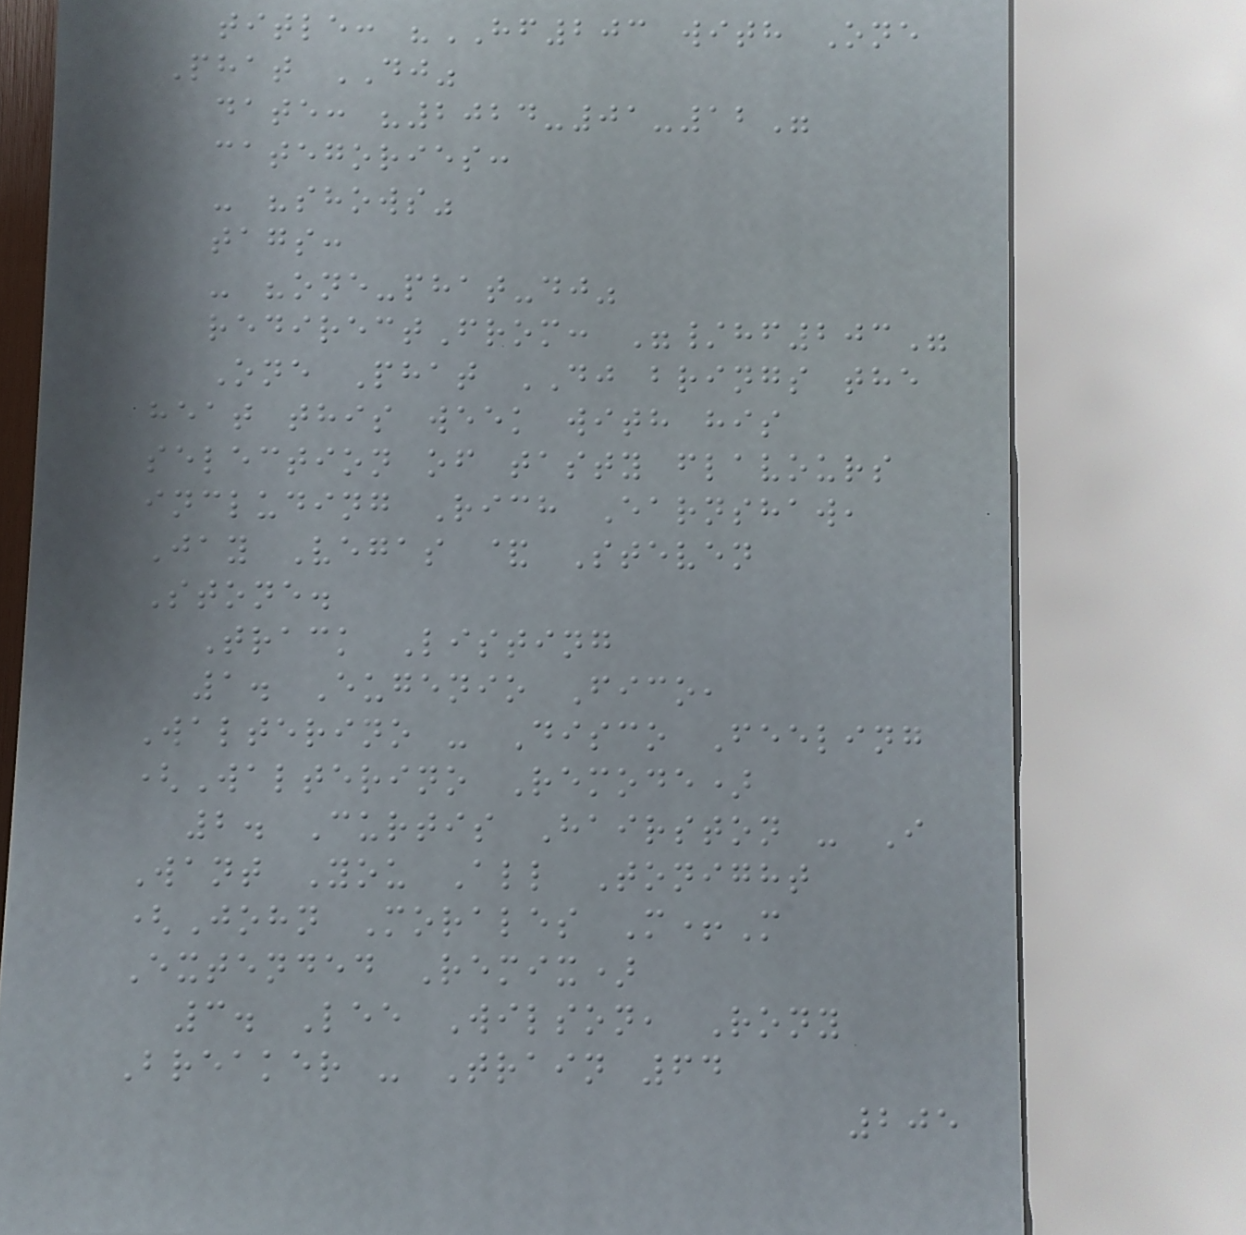title: "HF203 with One
Phat DJ"
date: "2024-01-12"
categories:
- "shows"
tags:
- "one-phat-dj"
redirectFrom: "/hf203"
One Phat DJ brings the
heat this week with his
selection of tasty flavours
including Rich Earnshaw,
Jay Vegas & Steven
Stone.
Track Listing
1. Eugenio Fico,
Walterino - Disco Feeling
(Walterino Remode)
2. Curtis Hairston - I
Want You All Tonight
(John Morales M+M
Extended Remix)
3. Lee Wilson, Rony
Breaker - Train 64
205
